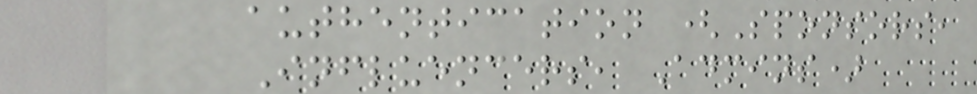authentication (Sponsors,
Influencers, Admins)
